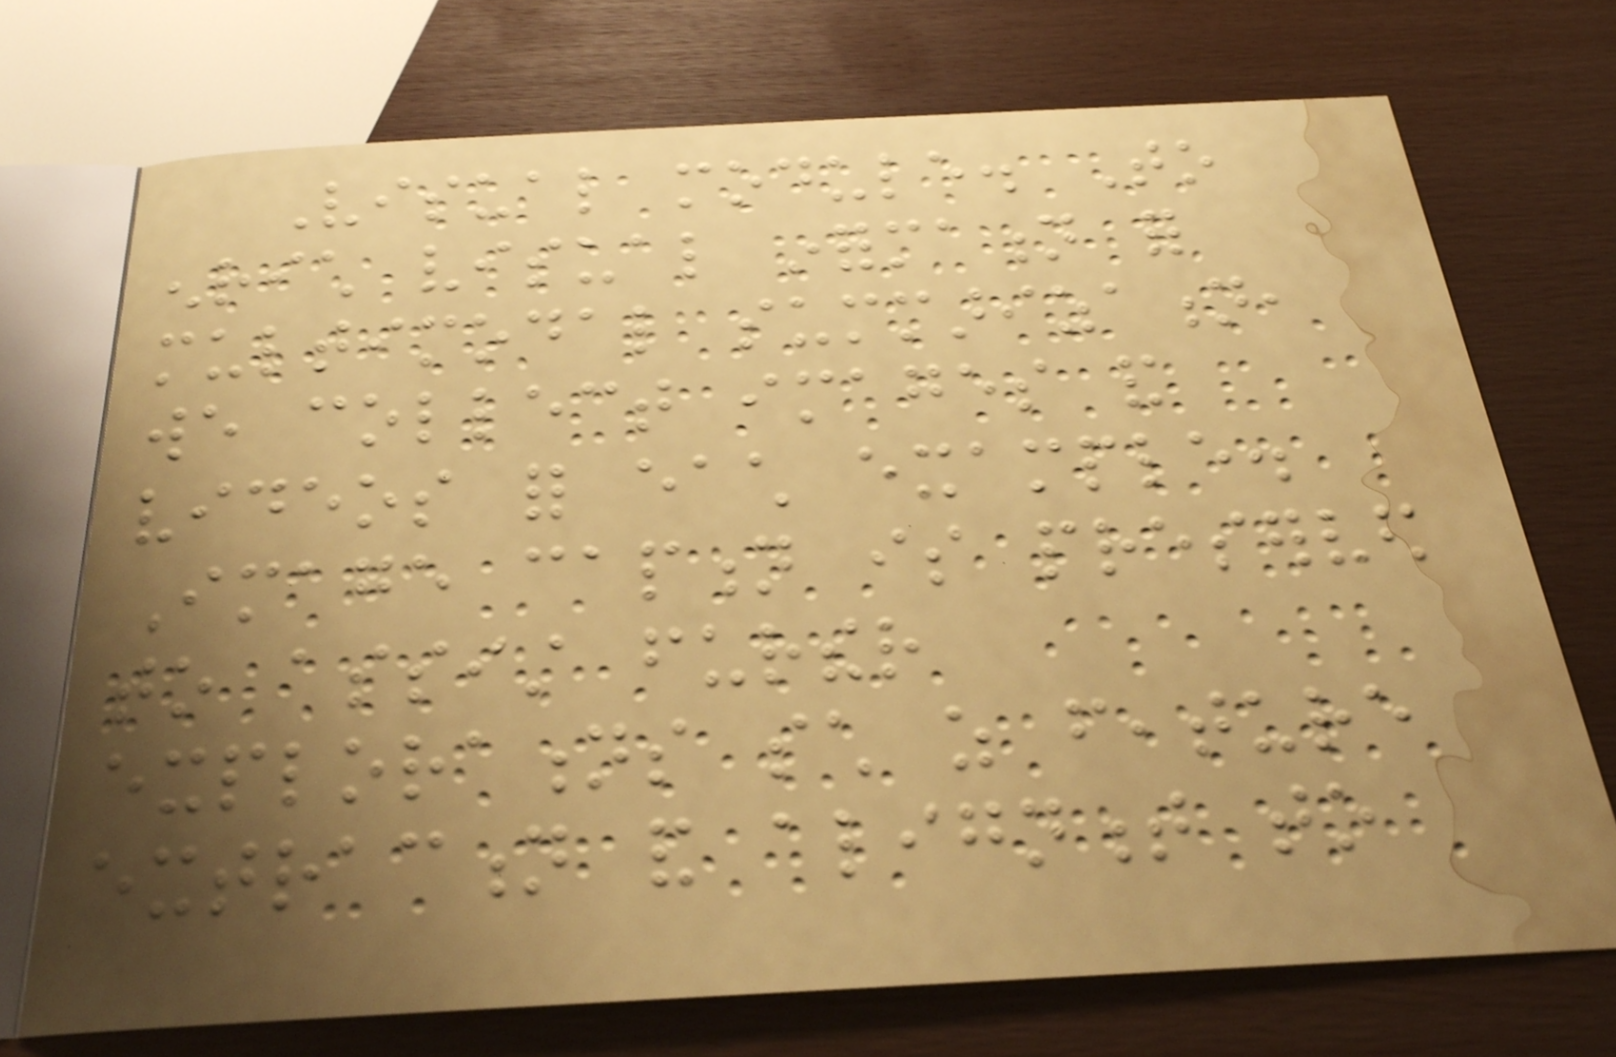Visual module. To
enrich visual information for
multimodal summarization,
we collect images and
videos for each example.
Image caption is preserved
to assist further
explorations such as feature
extraction and alignment to
